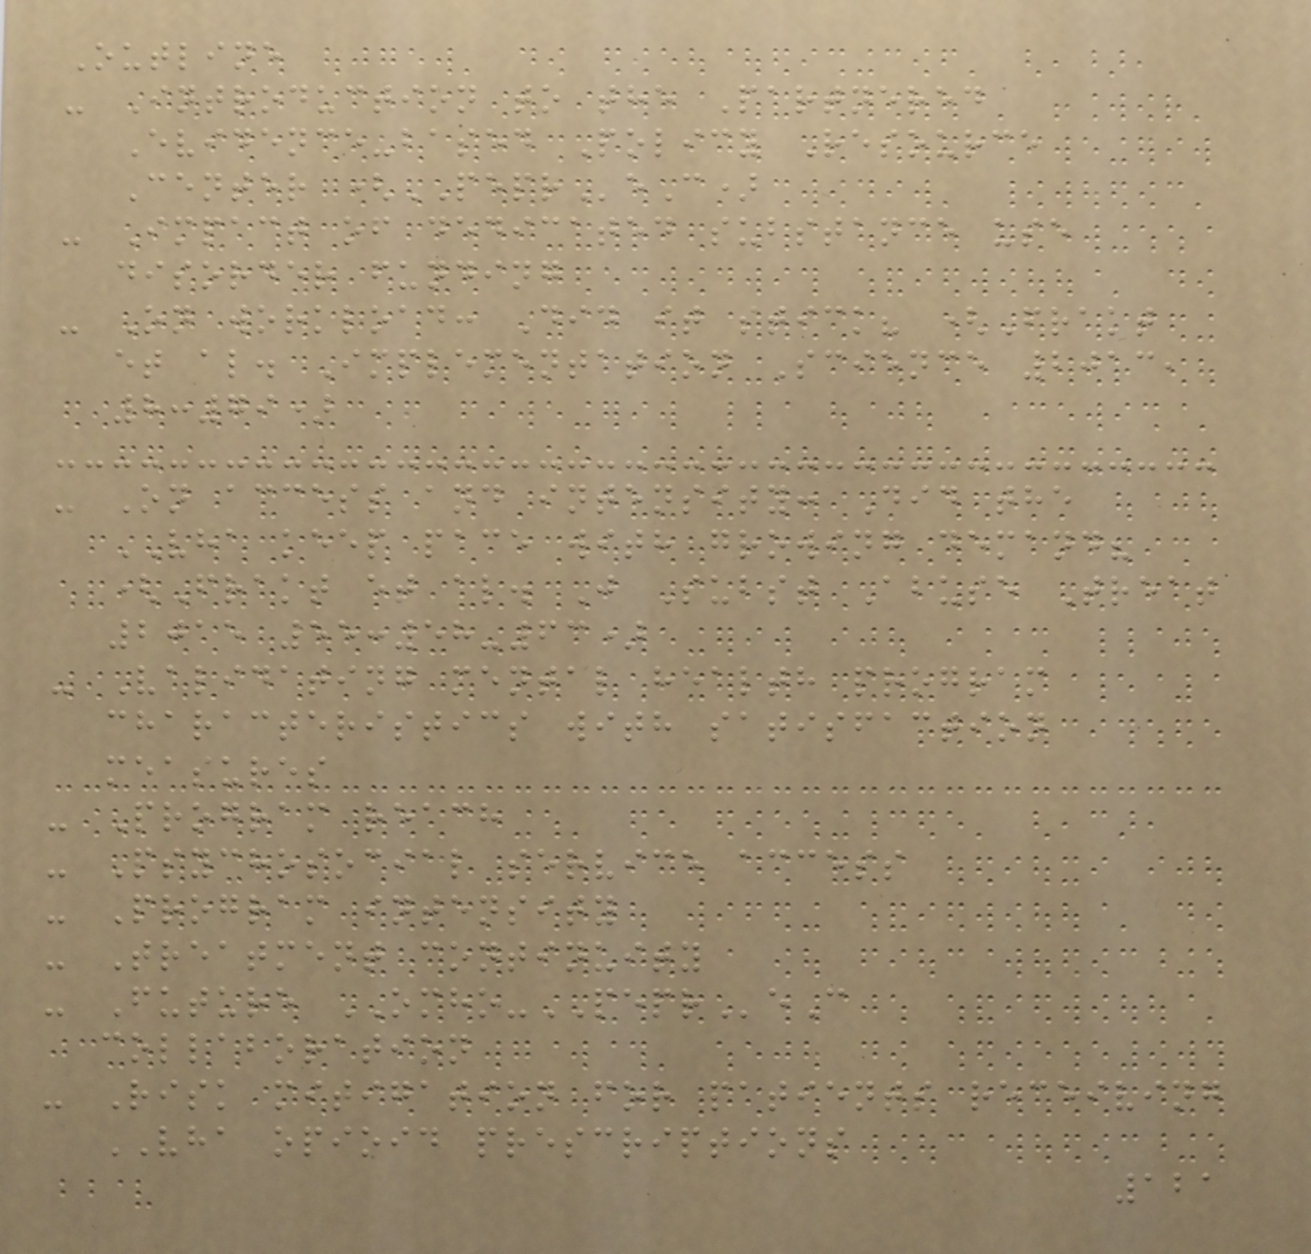Outline
- Introduction to the Partnered
Evidence-based Policy Resource
Center (PEPReC)
- Impact of dedicated substance use
disorder funding
- On workload: Did it stick? (Frakt
et al. Implementation Science 2013,
8:79)
- On access and intensity: Did the
VHA keep pace with growing demand?
(Frakt et al. J Subst Abuse Treat
2015 55:58-63)
- Validating mental health program
characteristics with satisfaction
measures
- Program reach
- Psychosocial service access
- Program intensity
- Treatment continuity
- Future OMHO-PEPReC
collaboration
- Risk mitigation for patients receiving
VHA opioid prescriptions
121
